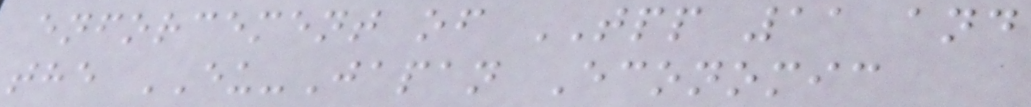enforcement of TPP 11 and
the EU-Japan Economic
